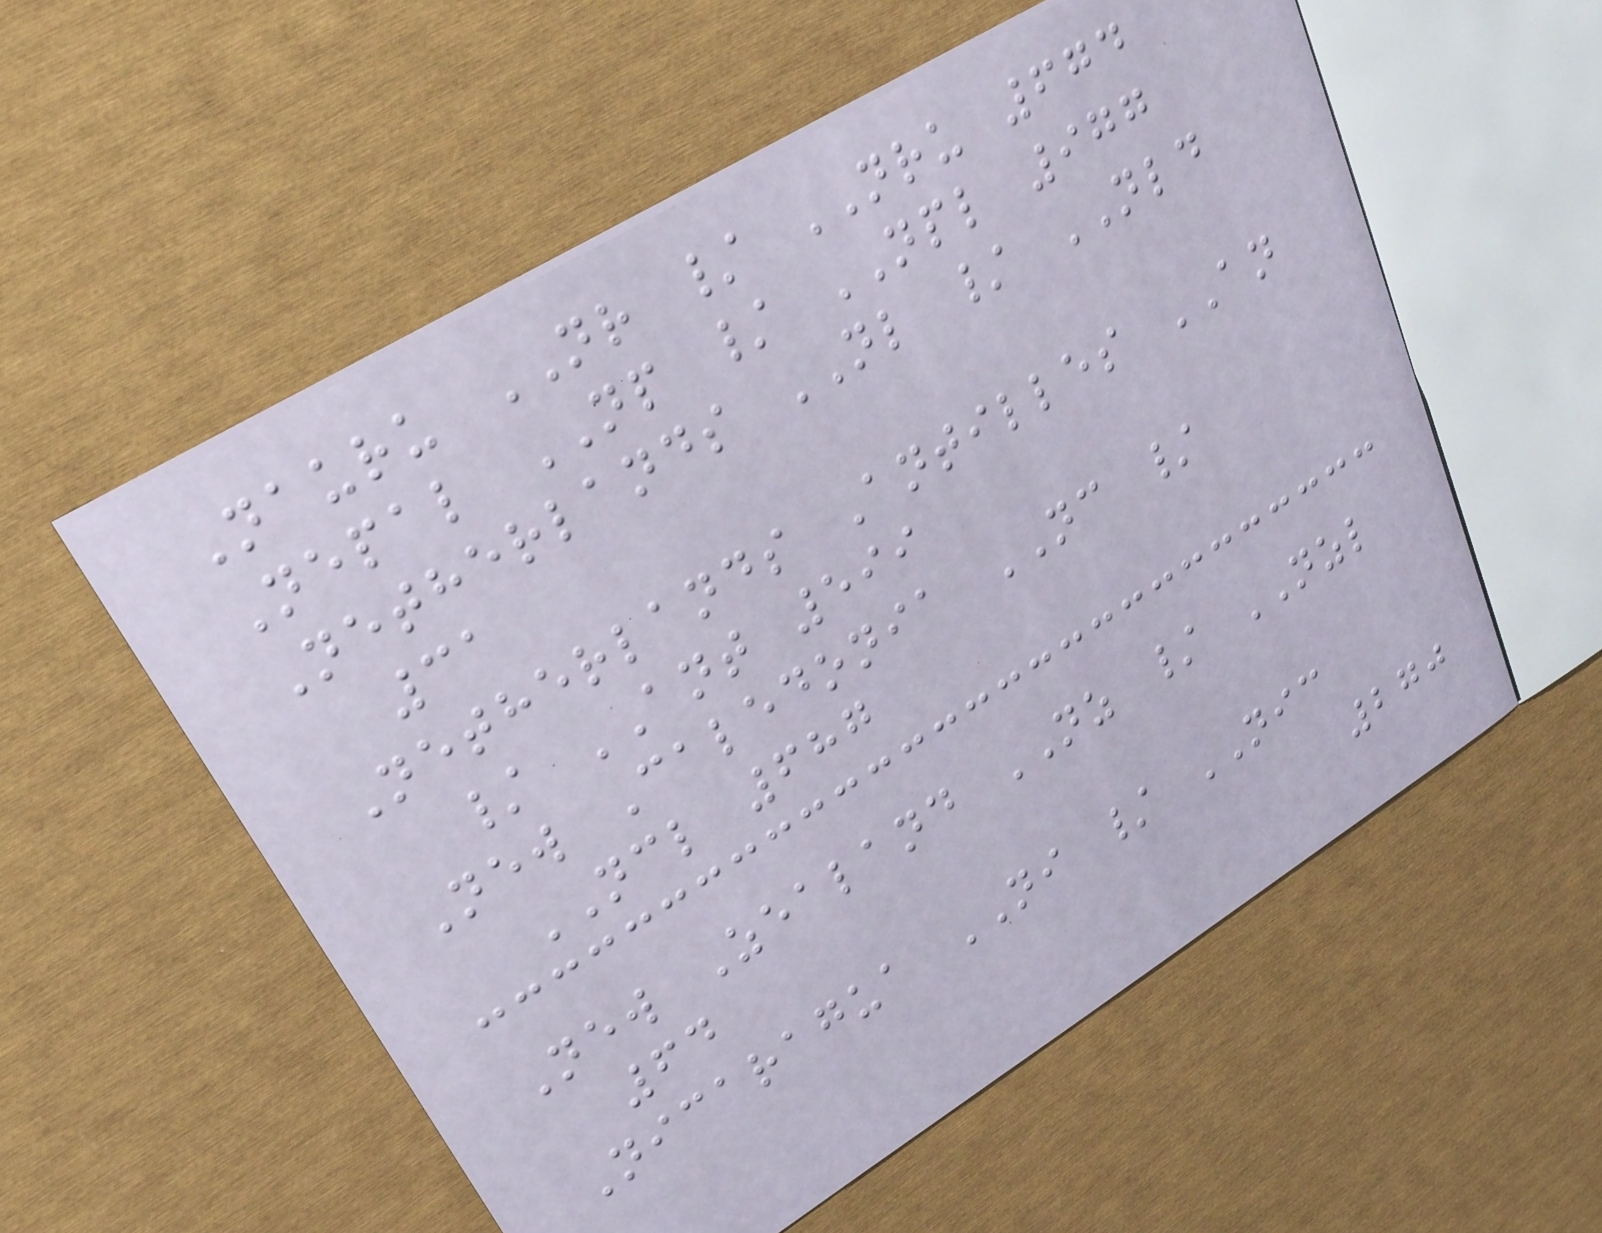Nauru NR / NRU 674
Nepal NP / NPL 977
Netherlands NL / NLD
31
Netherlands Antilles AN
/ ANT 599
New Caledonia NC /
NCL 687
New Zealand NZ / NZL
64
Nicaragua NI / NIC
270
